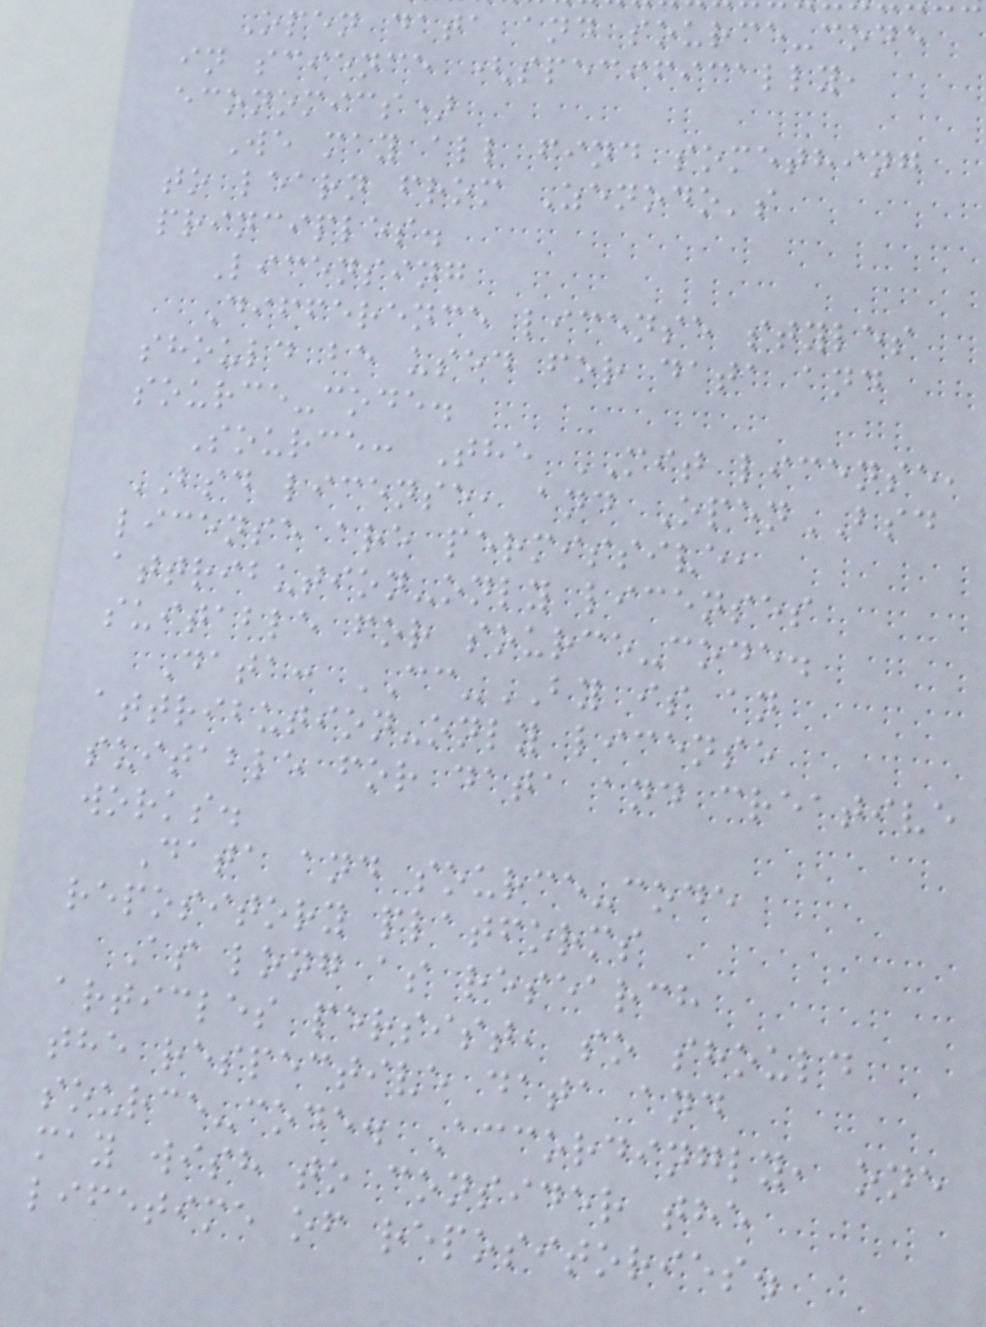Open data and source-code
in science (specifically,
economics)
We may all find something
to learn from Zenodo's
principles.
Licensing
Difference license styles
should be used for data and
source-code.
Source: The MIT license,
BSD license, and OpenBSD
license are permissive,
attribution-only licenses
suitable for source-code.
Data: CC-BY is an
attribution-only license
suitable for data and creative
works.
Data and source-code
repository platforms
As long as research
articles persist, so should
the respective data and
source-code. Accordingly, one
may wish to consider the
lifetime of repositories.
